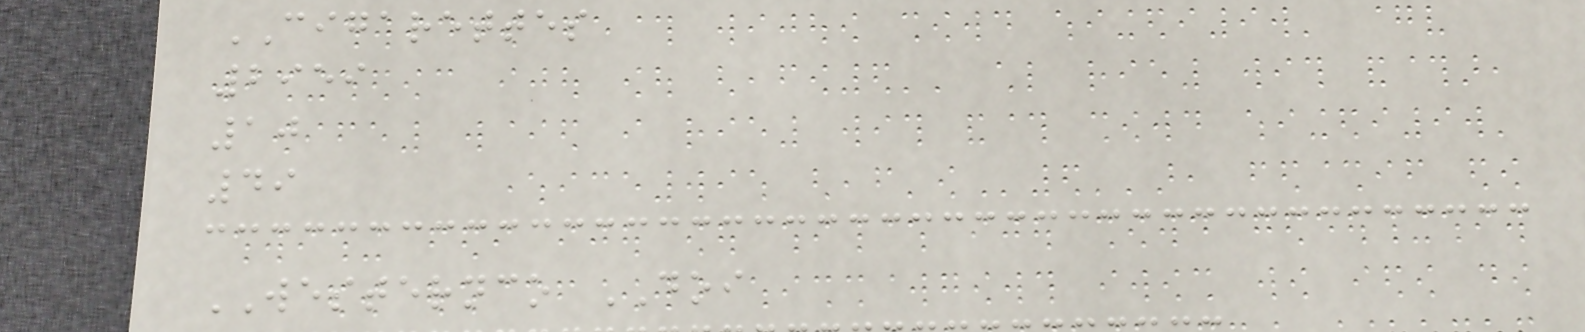CIGARETTES
2959
10
49
WESTERNCO DOI
